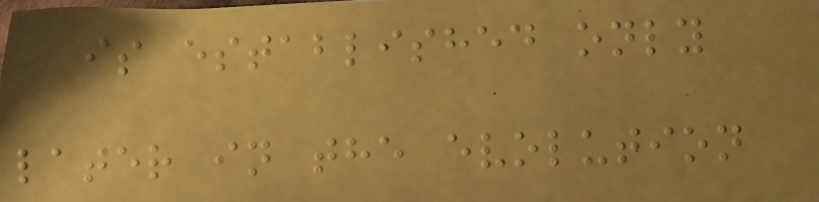is established only
later in the evolution
